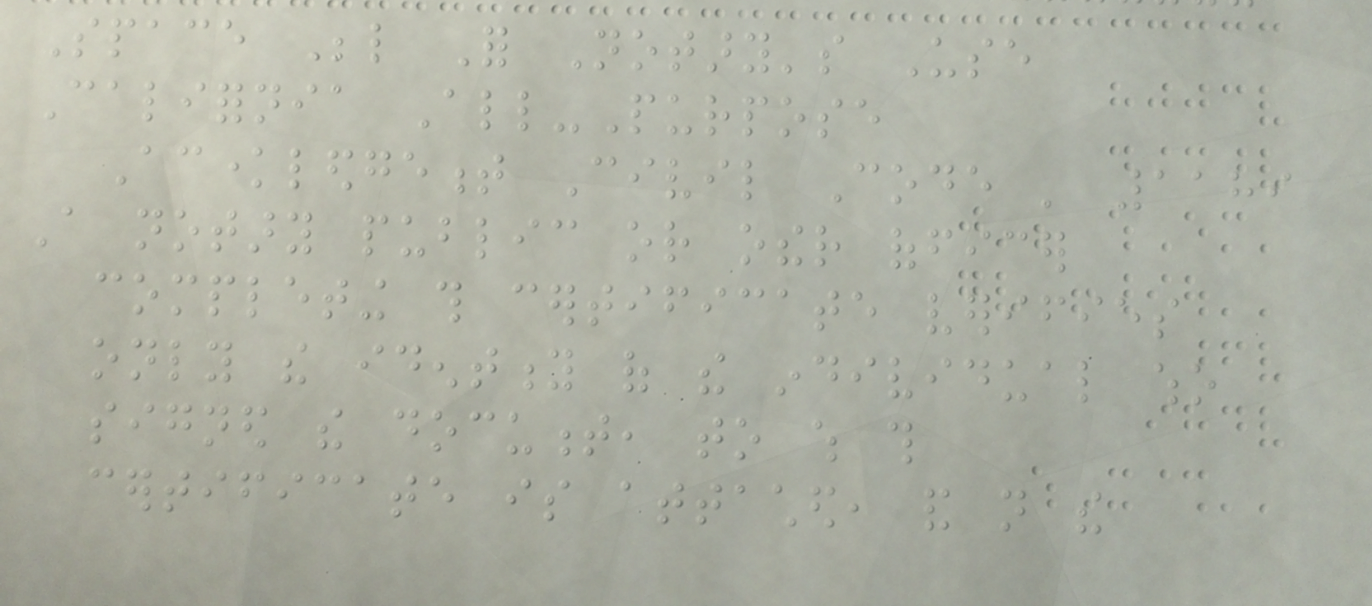Space Below For Notary's Use
California All-Purpose
Acknowledgement Civil Code ' 1189
A notary public or other officer
completing this certificate verifies
only the identity of the individual who
signed the document, to which this
certificate is attached, and not the
